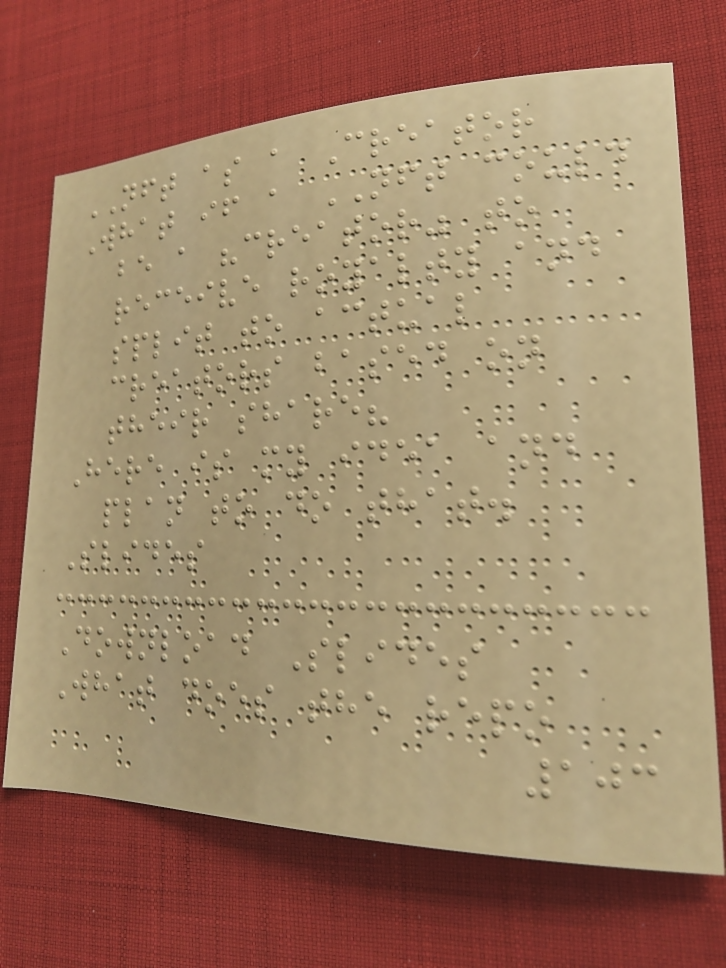NFT as a Creator
What if a NFT could
be a "creator" to
receive royalty and
split to actual
creators based on
their share?
Here is my idea and
plan to do that.
Slides
Download Slides
What does the repo
103
